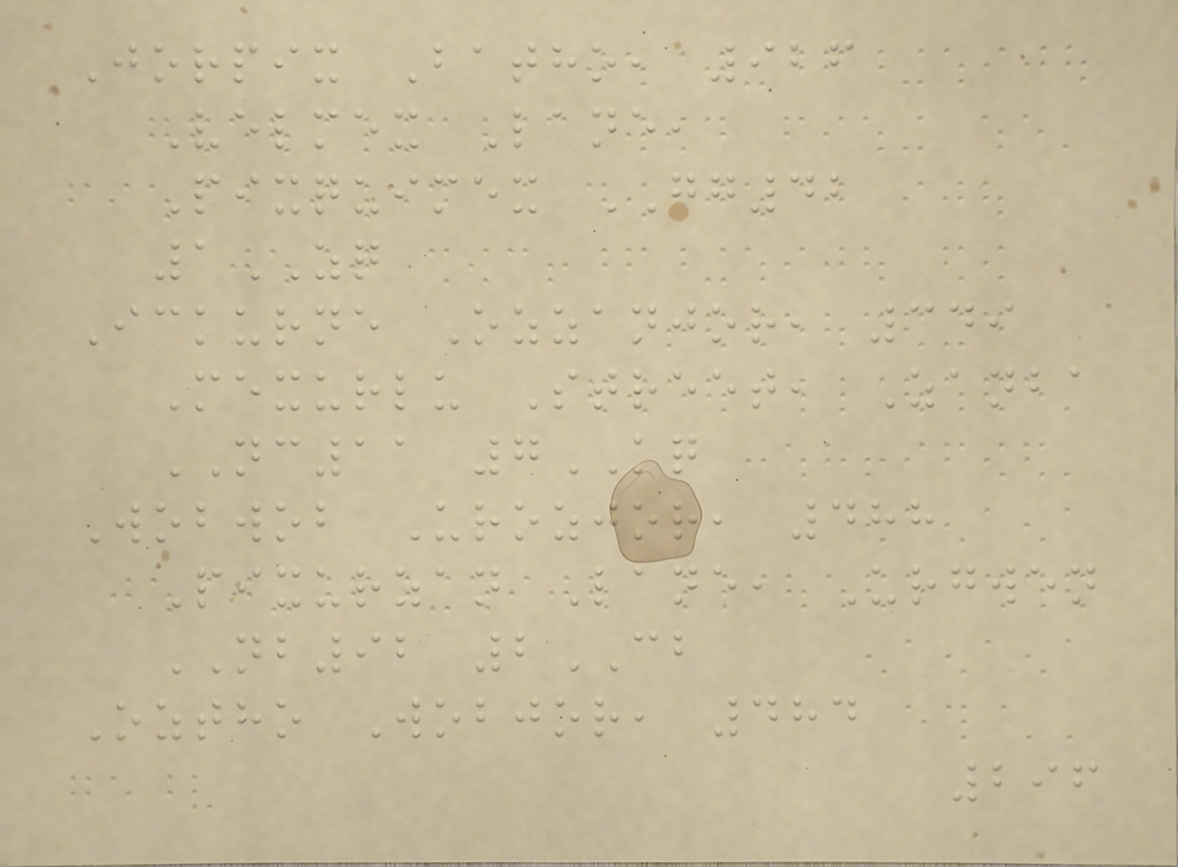Jorpix Batho, 926
Velmex Lane,
Pixquimex GG42
1ZQ
Ickurne Ozzanjor, 349
Mexurlu Street, Zanba
NC11 7KQ
Wobwob Urozjor, 488
Pixurzan Lane, Urgwen
NB92 2CB
Oztho Wobjor, 484
296
